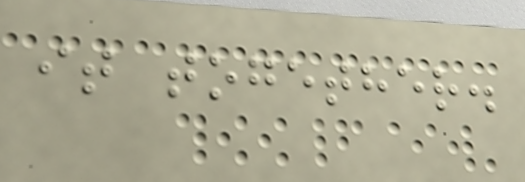it together.
